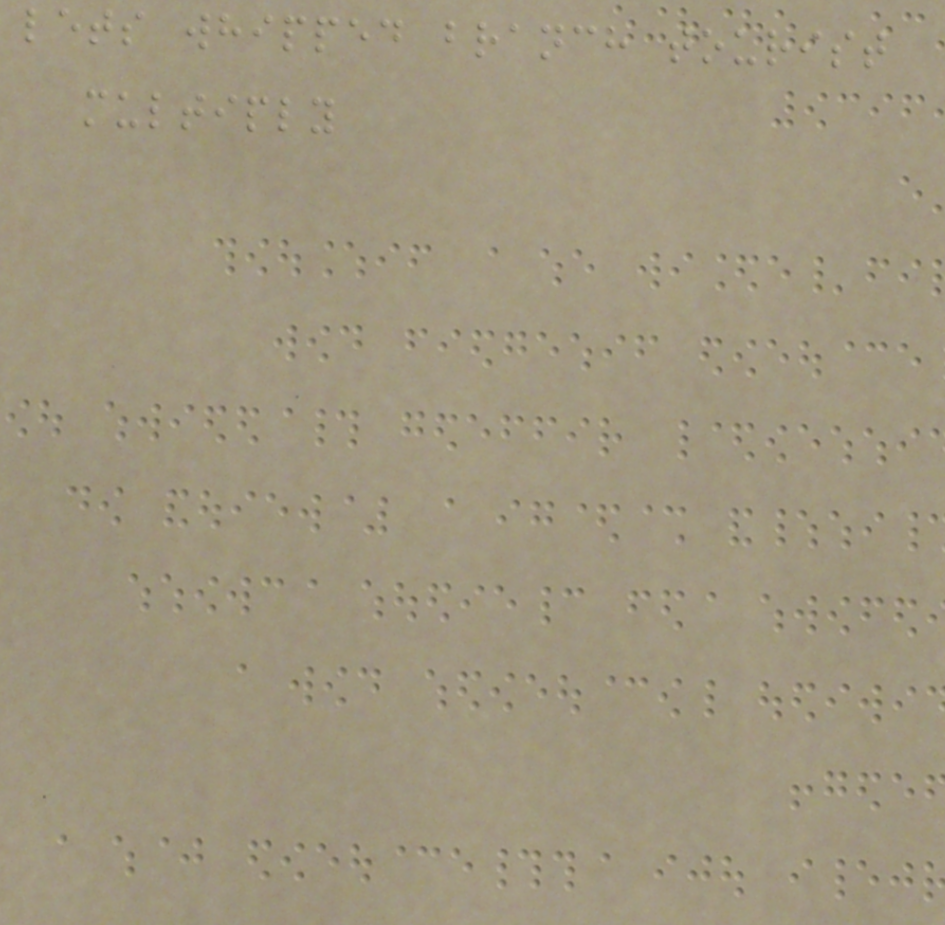lets whipped branch tourist
multiply
